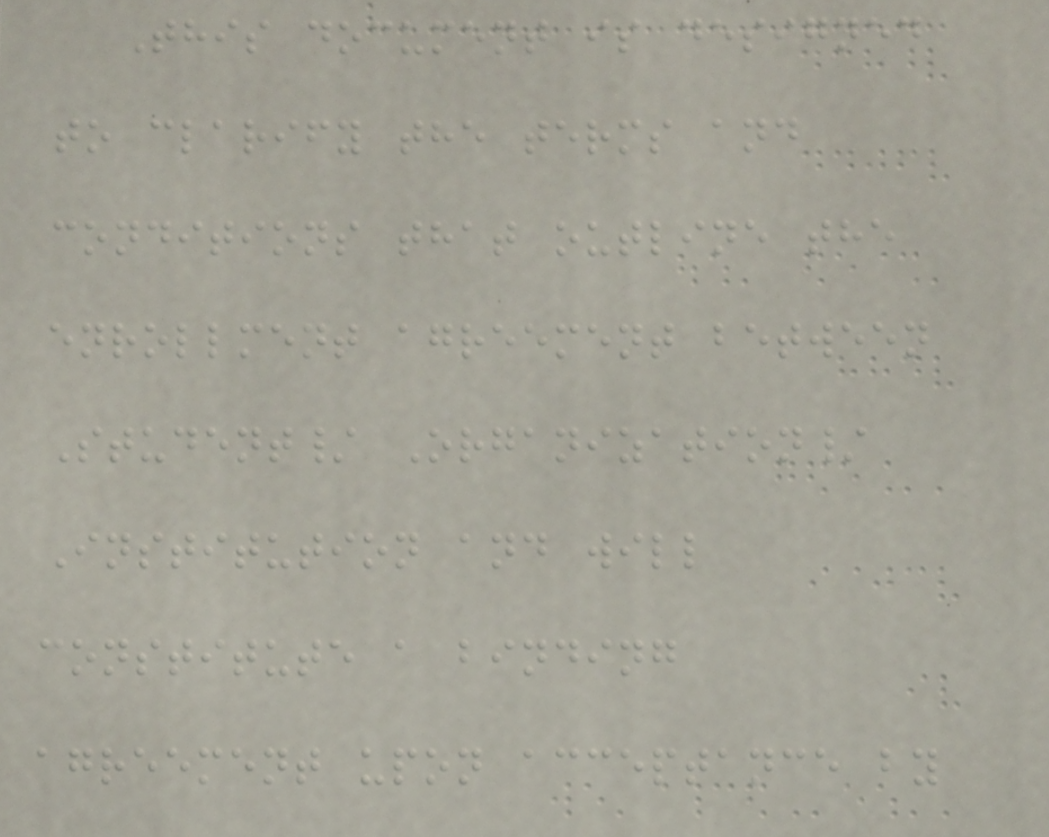This document is designed
to clarify the terms and
conditions that outline the
enrollment agreement between
Student/ Organization/
Institution and will
constitute a binding
agreement upon acceptance by
